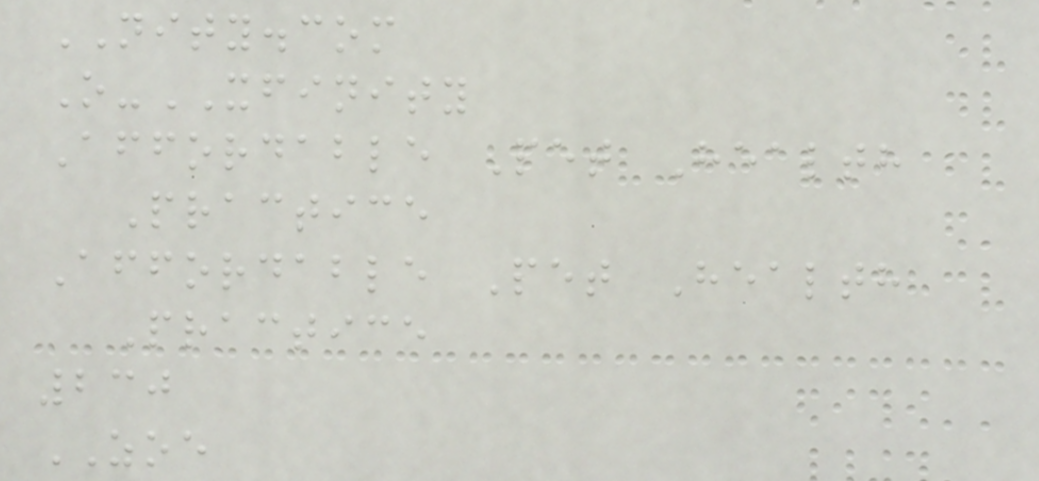NITY.com
O-XFINITY
Affordable Pet Health
Practice
Affordable Pet Health
Practice
230
ZOE
